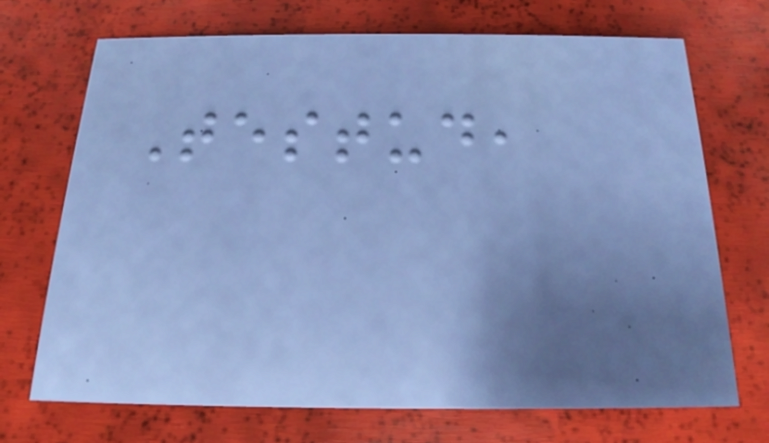Testud,
